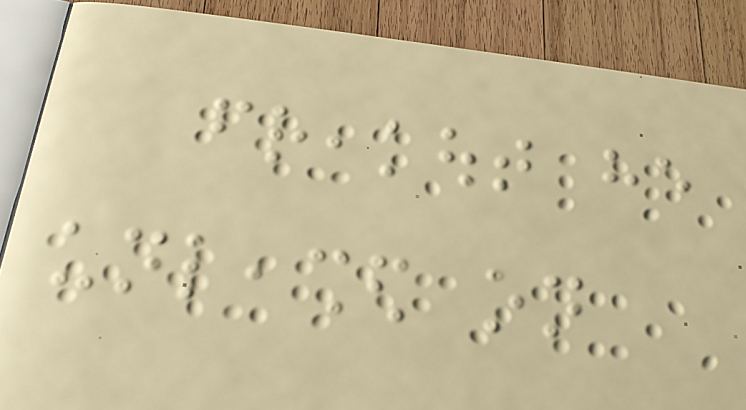freakout he
unleashed on
